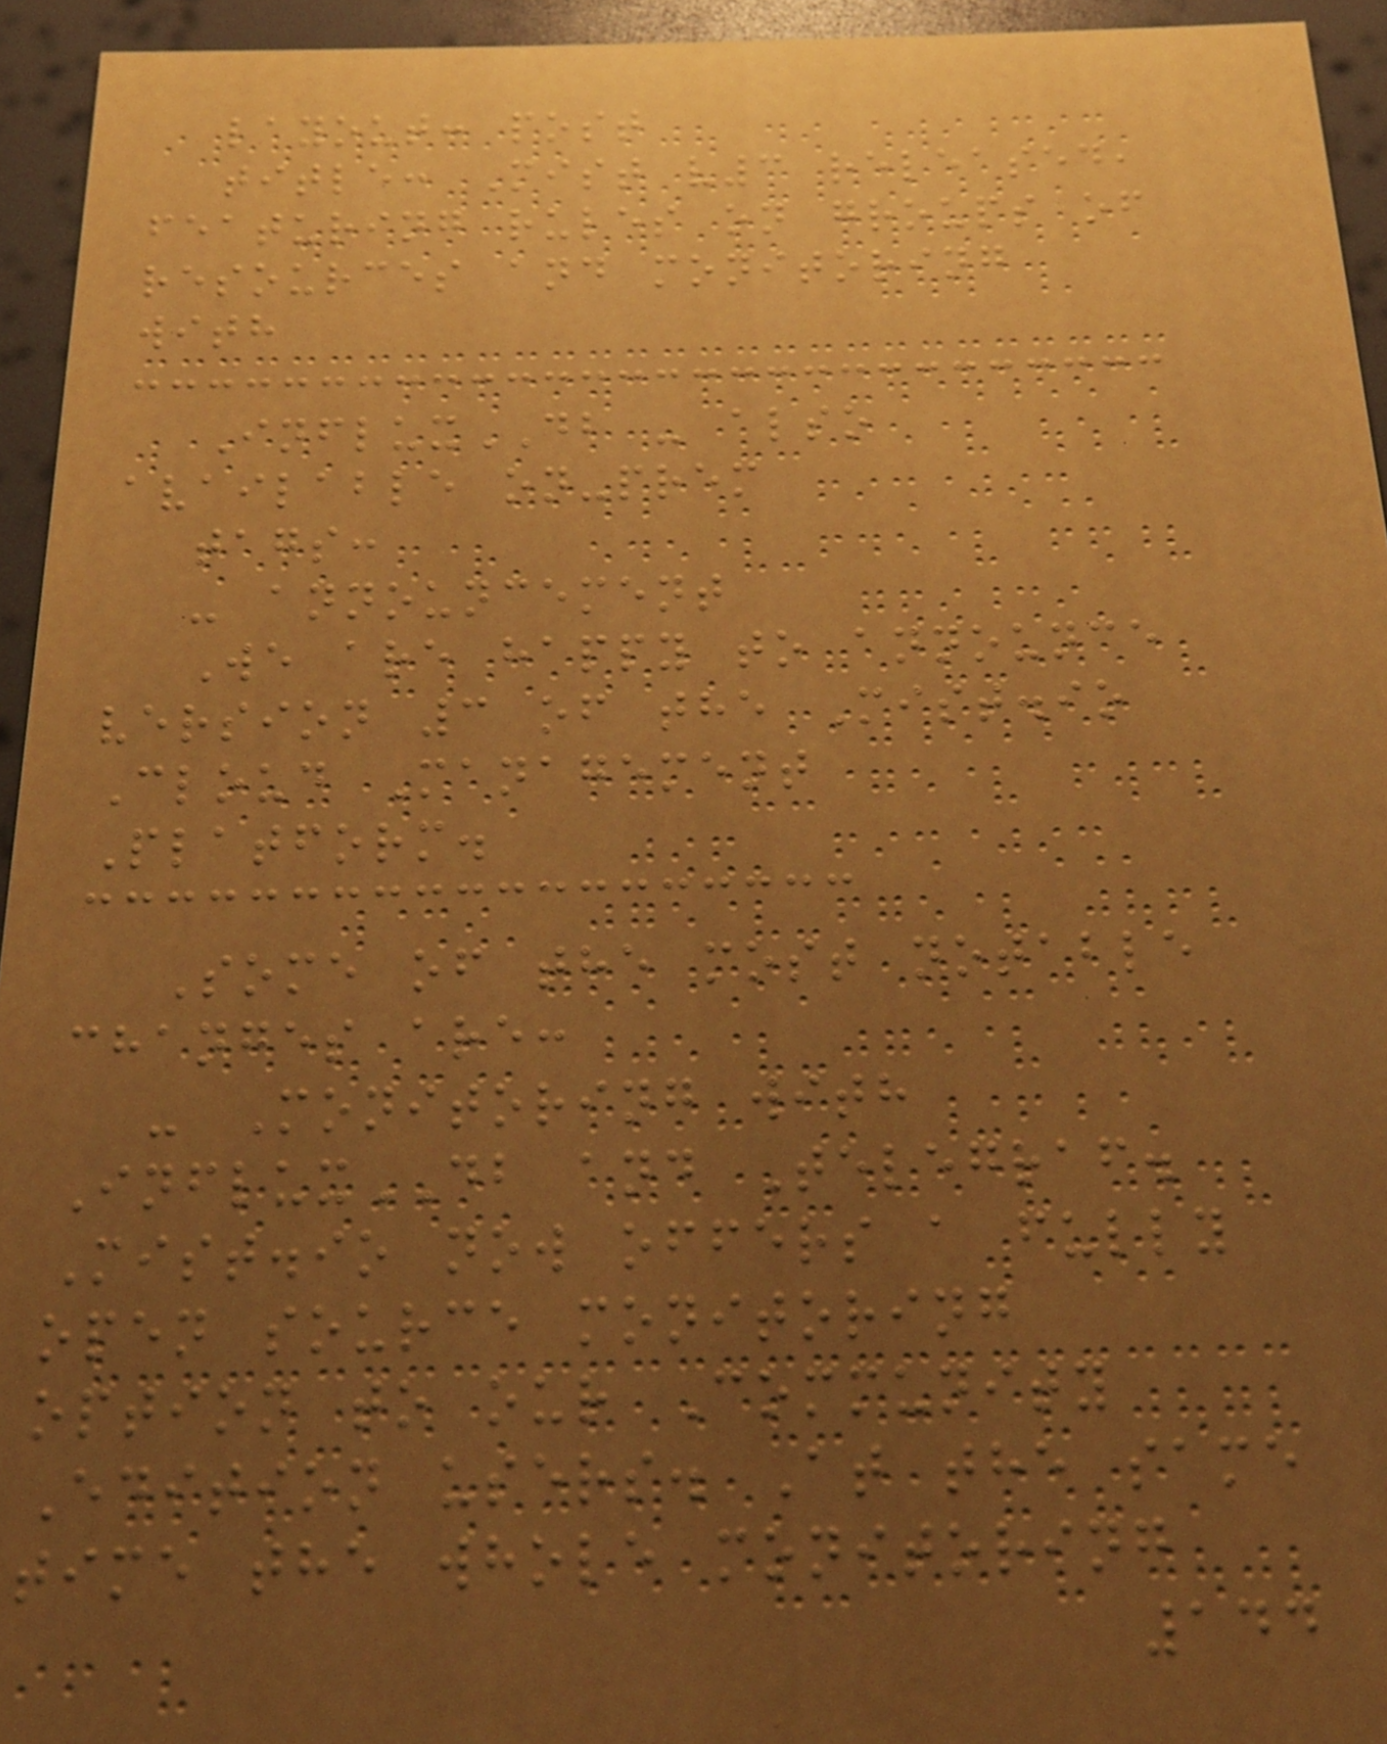layout: post
title: Mist v3 released,
featuring rules on groups of
resources and monitoring
with
InfluxDB - also
available on-prem
tags:
- announcement
We are happy to announce
version 3 of the Mist.io
Cloud Management
Platform.
Some of the most notable
changes are:
- Monitoring with
InfluxDB and Telegraf.
Mist.io now offers a fully
open source monitoring
option to our Community
Edition users. At the same
time the whole monitoring
144
